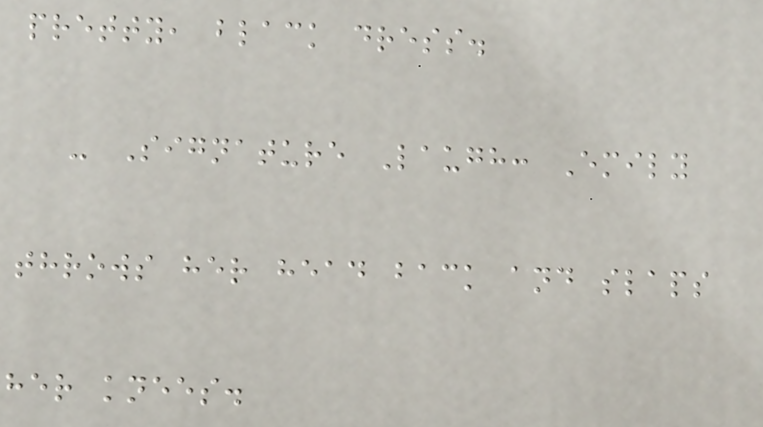pretty, black dress.
- Signature Laugh: Emily
throws her head back and slaps
her knees.
